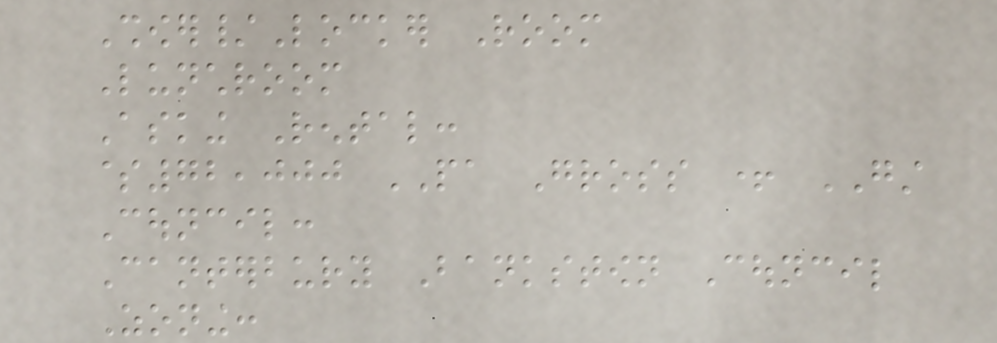Shower/Locker Room
Lunchroom
Asking Rental:
$72,000 PA Gross + GST
Council:
Canterbury Bankstown Council
Zoning:
